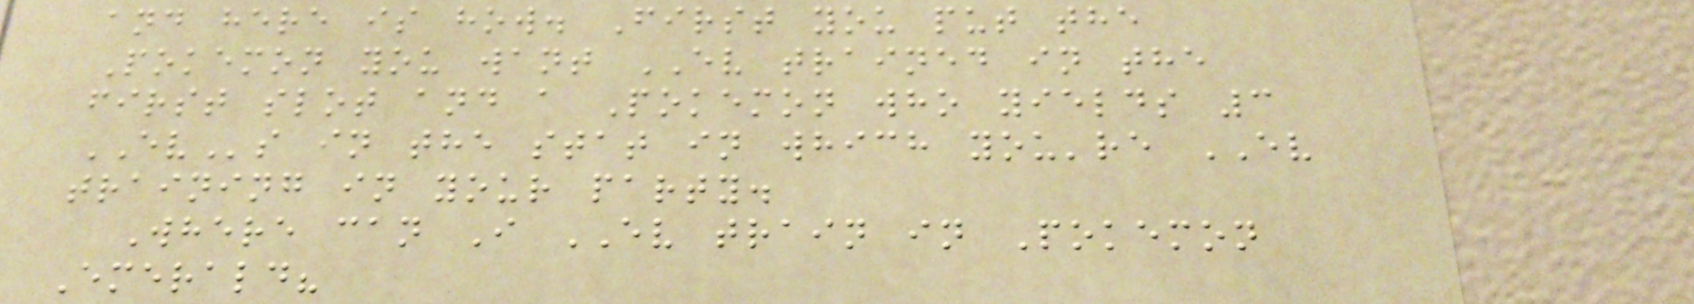and here is how. First you put the
Pokemon you want EV trained in the
first slot and a Pokemon who yields 3
EVs in the stat in which you're EV
training in your party.
Where can I EV train in Pokemon
Emerald?
